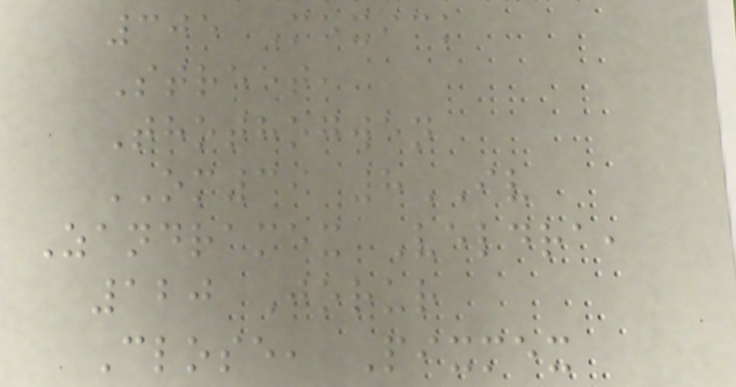305 Mexick
Street,
Thothogwen
OM39 8IV
Zandramex Veldra,
120 Jorur
Close, Pixmex
